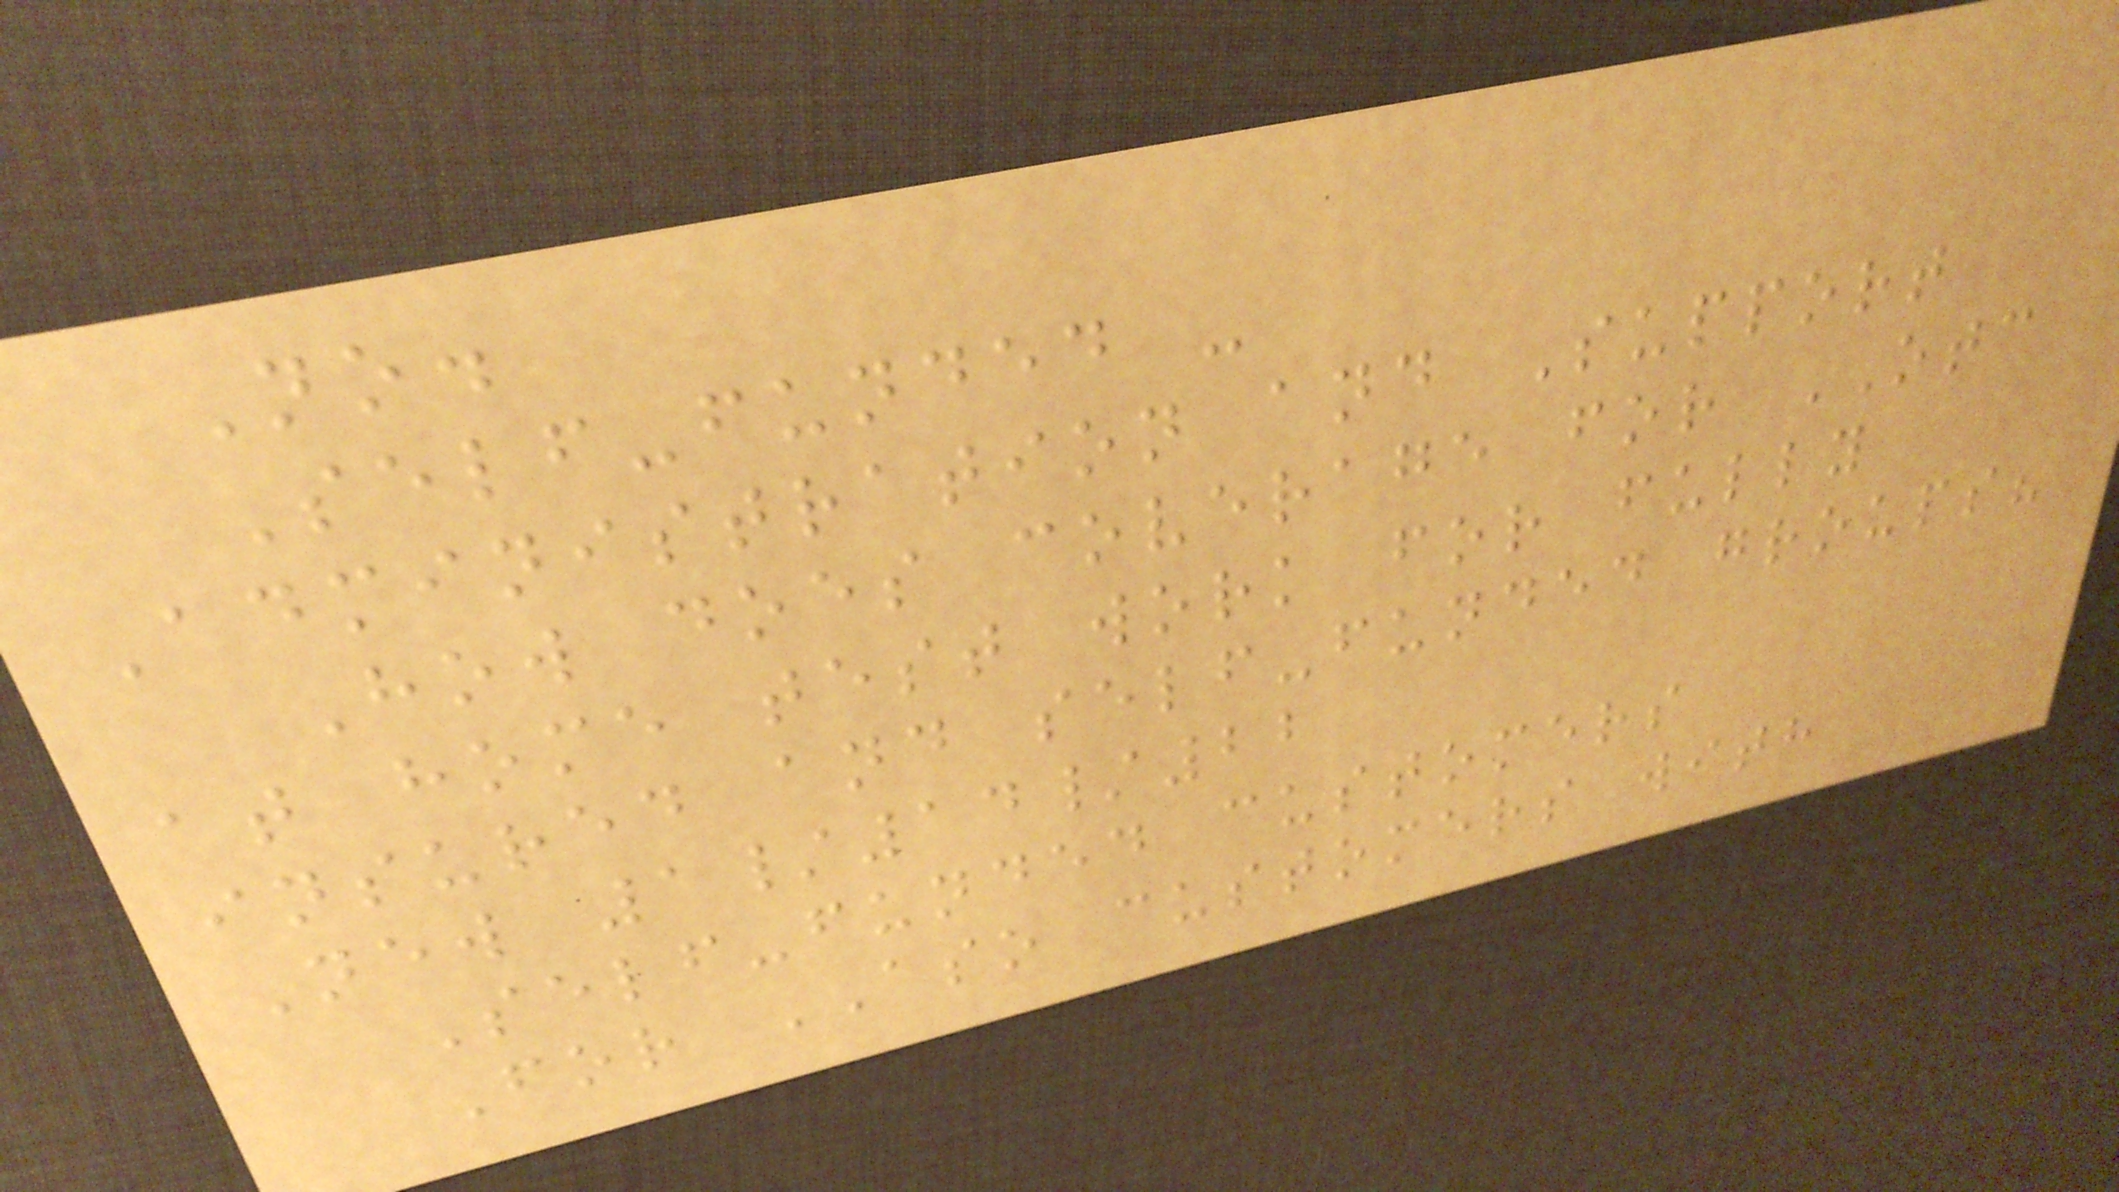No.
Self-funded -
Administration and Support
How does coverage for OTC
at home test work for fully
insured and self-funded groups?
New 1/14/22
Self-funded customers
For ASO customers with
